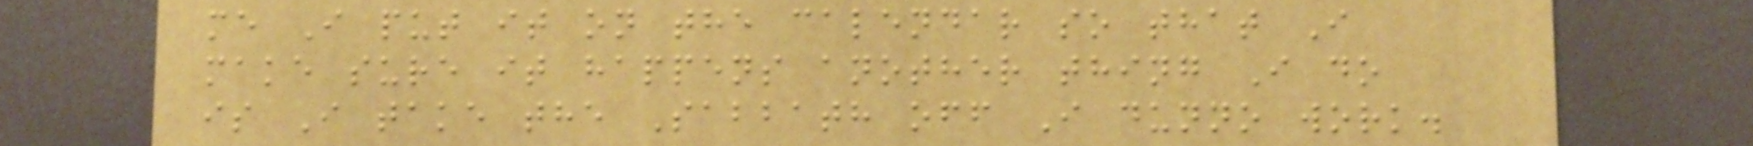me I put it on the calendar so that I
make sure it happens another thing I do
is I take the Sabbath off I dunno work.
